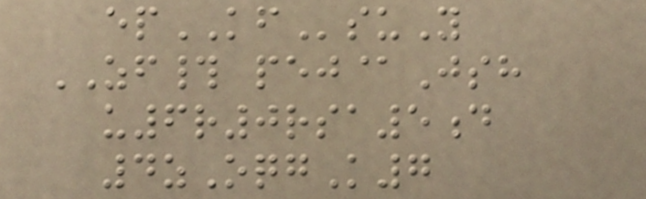epKFsuY
ZF# pej@Jsh
u6r0rsa5d
4zOqgK7
